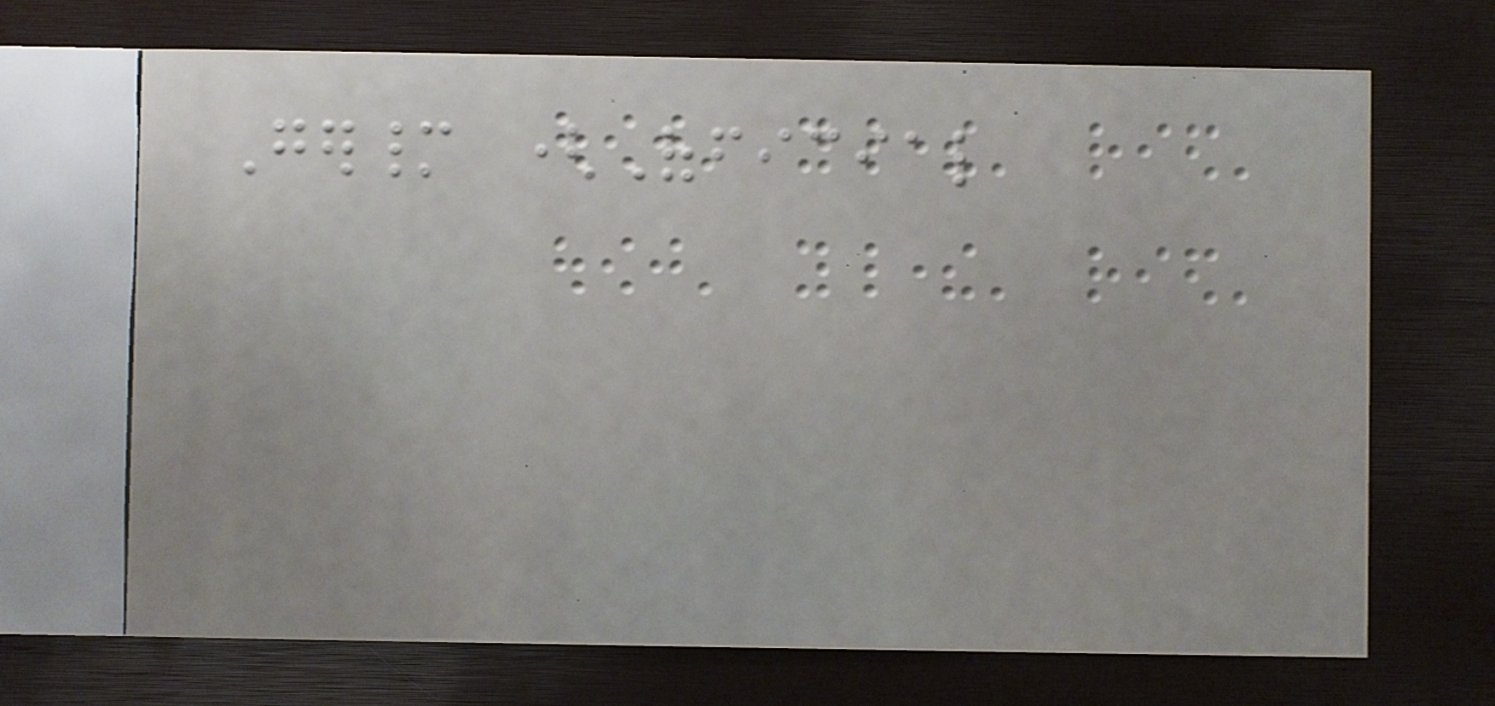Germany (Official
